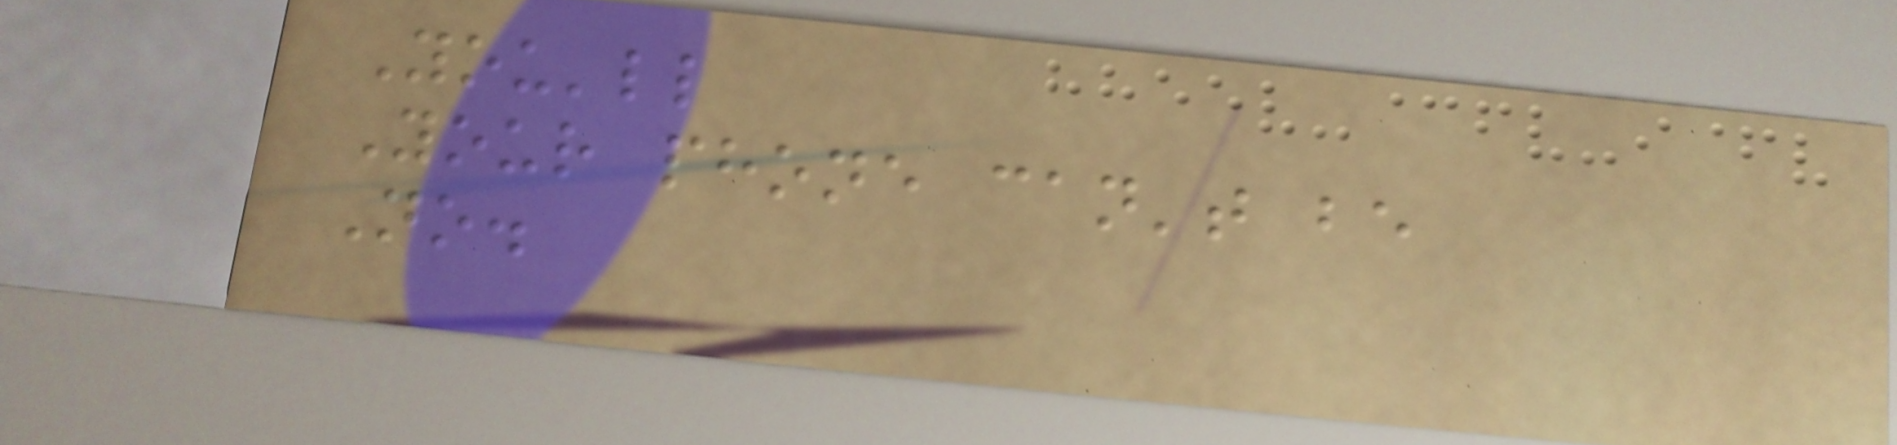You'll
Your phone can't be
No.
